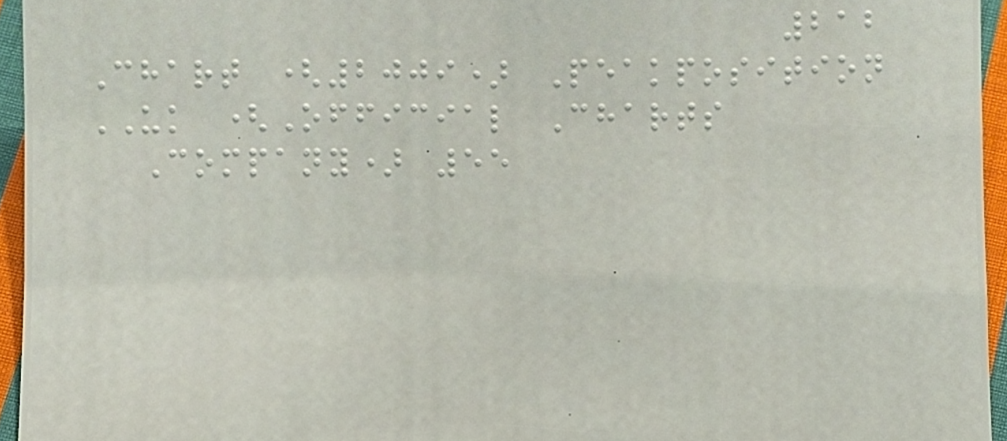212
Chart (2009) Peakposition
UK (Official Charts
Company) 55
